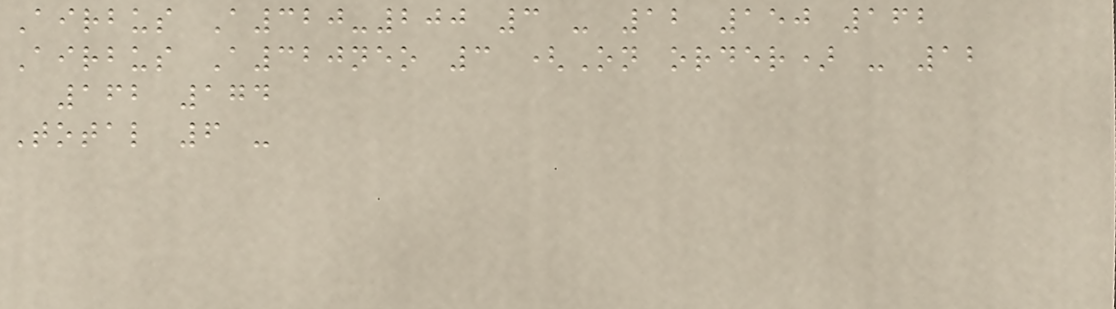Airbus A320-200 3 - 12 150 162
Airbus A320neo 3 (On order) - 12
162 174
Total 6 -
